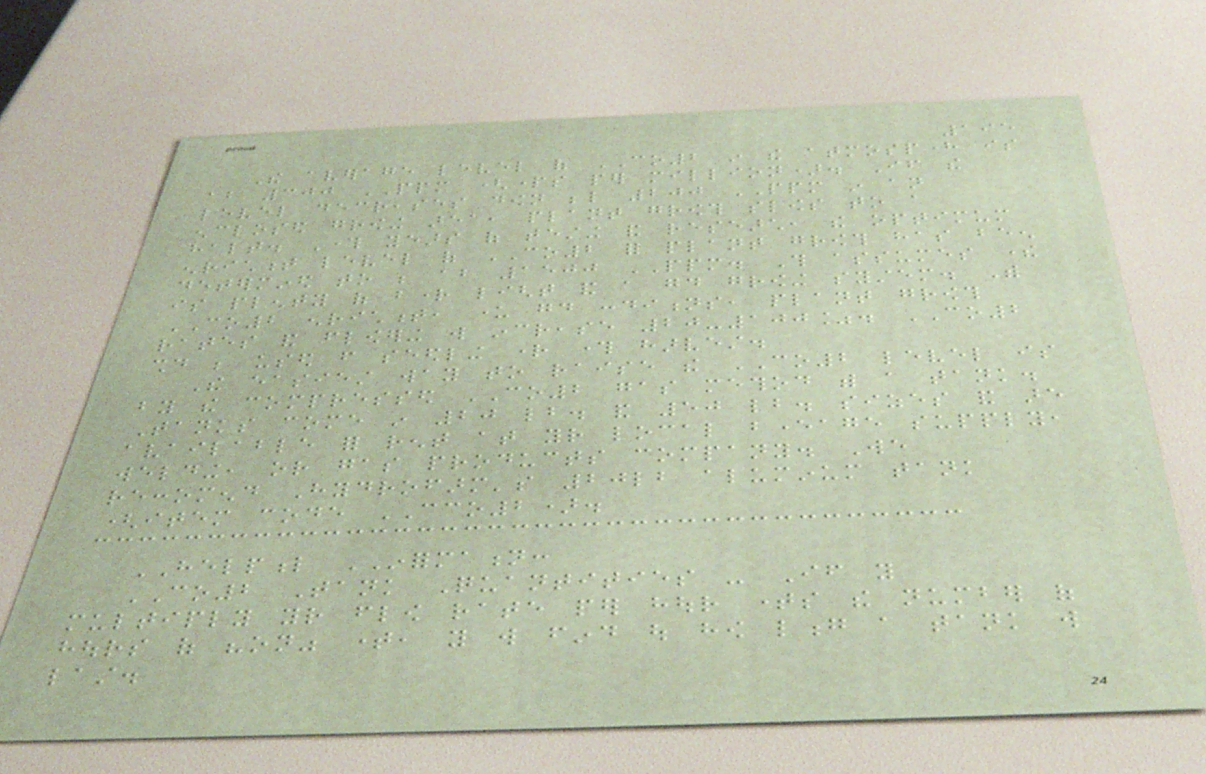195
The average level of CO2 in the atmosphere is
about 300 PPM (parts per million). If the
level decreases down below 200 PPM in an
enclosed growing area, plant growth slows to a
halt. Through years of testing and research, the optimum
enrichment level of CO2 for plant growth has been
determined to be about 1500 PPM. This assumes there
is plenty of bright light and a good growing system. With
CO2 enrichment, under good conditions, plant growth
rates and flowering will increase 20-100%. CO2
should be used from seedling right through harvest.
The easiest way to raise the CO2 level is
by the compressed CO2 gas method with a tank.
Tanks come in 20 lb. and 50 lb. sizes and are
available for rent at your local beverage supply,
welding, or gas products company. We
reccomend Hydrofarm's 20lb aluminum tank
(item code CCO2).
HELPFUL INFORMATION:
CO2 Tank Quantities - If you
multiply your flow rate per hour times the number of
hours of "on" time, you will find out how long a tank will
last.
